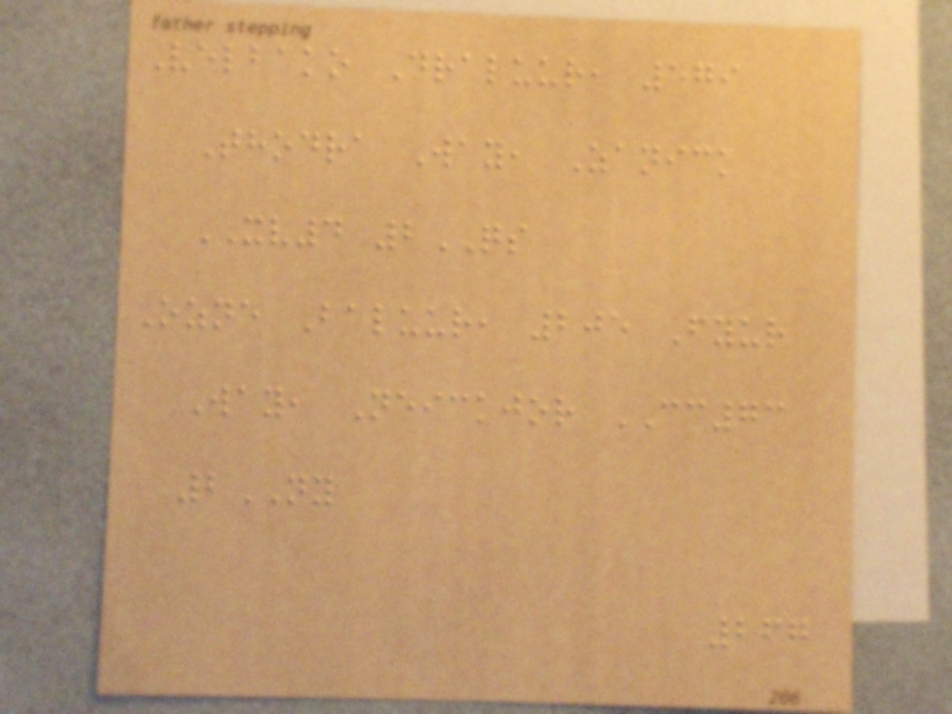Velbako Draluur, 579
Thodra Way, Zanick
XV4 2QS
Ozne Baluur, 205 Fyur
Way, Neickjor CC73
2NY
267
